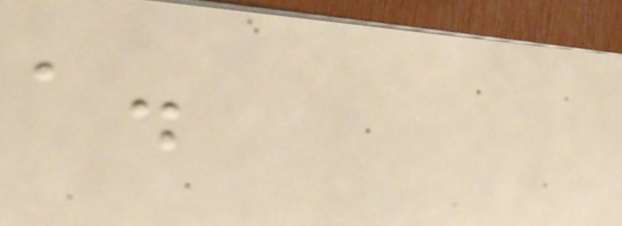a.
